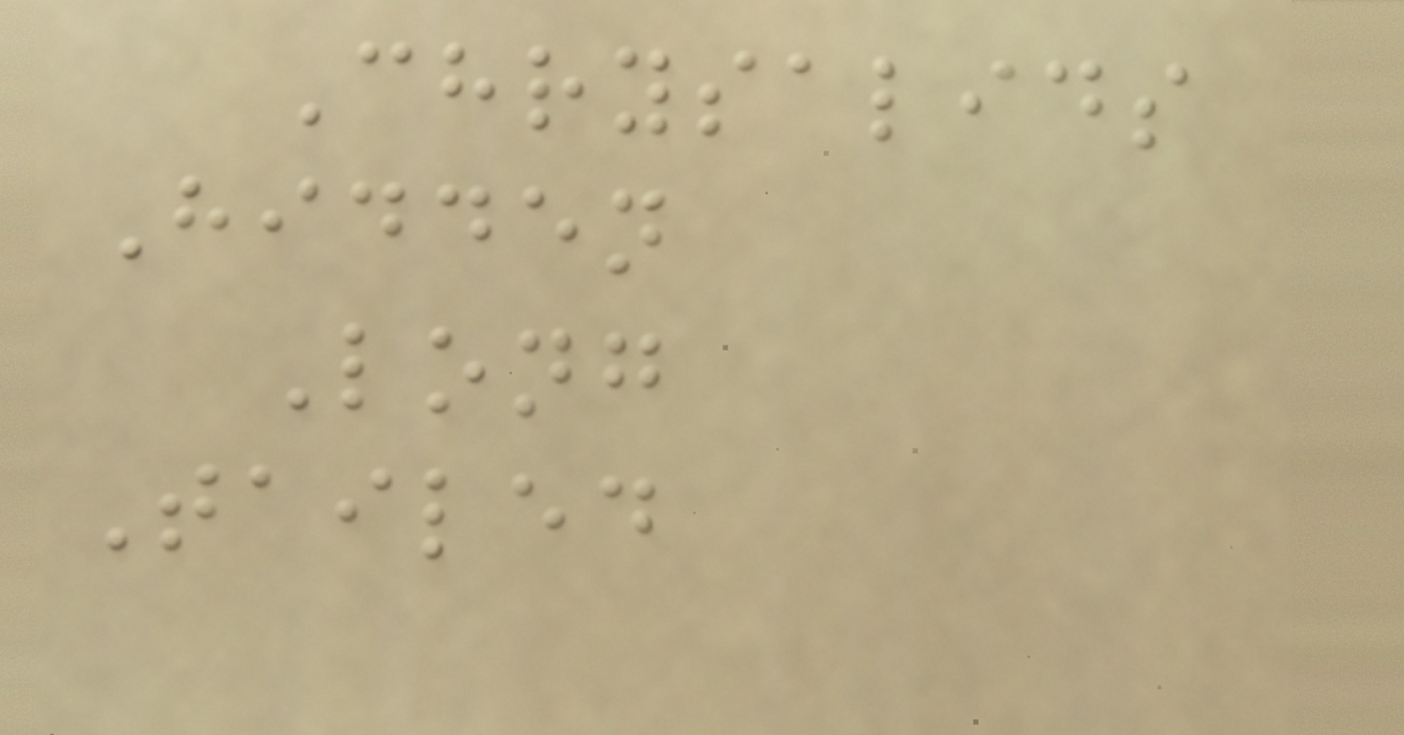Chrysalids
Hidden
Long
Tailed
